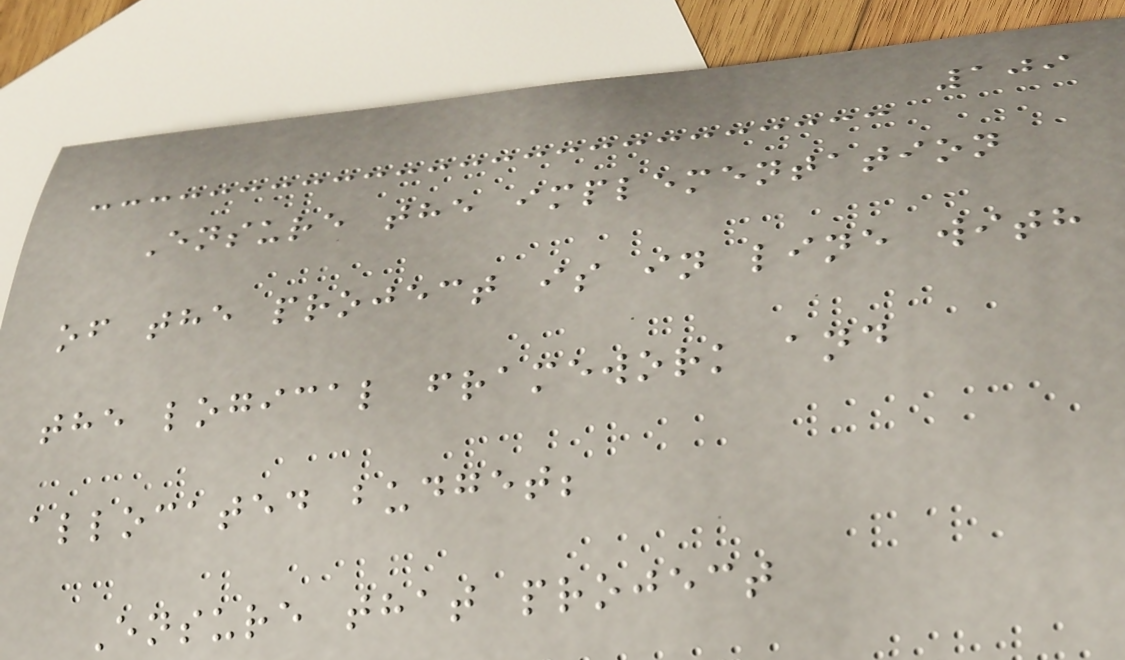109
Ensure the implementation
of the project is in line with
the logical framework and
allocated budget;
Ensure that project
